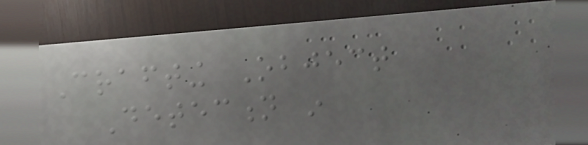Crafting Object
Detection in
